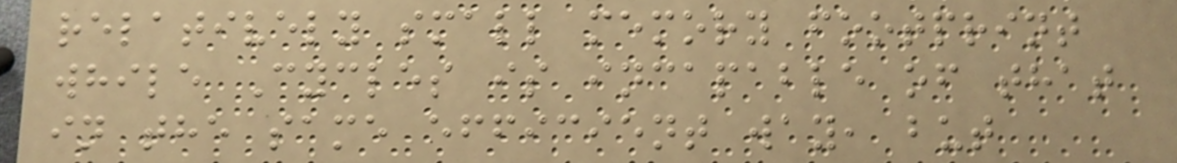relatively small memory footprint
while Cycles is incapable of that
in the same efficient way, but
